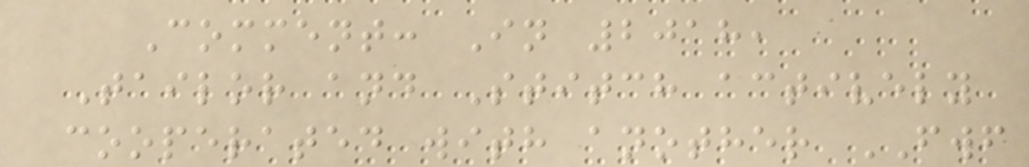Comment: In 2018,
Tailor and Stitch actively
cooperated with another FWF
